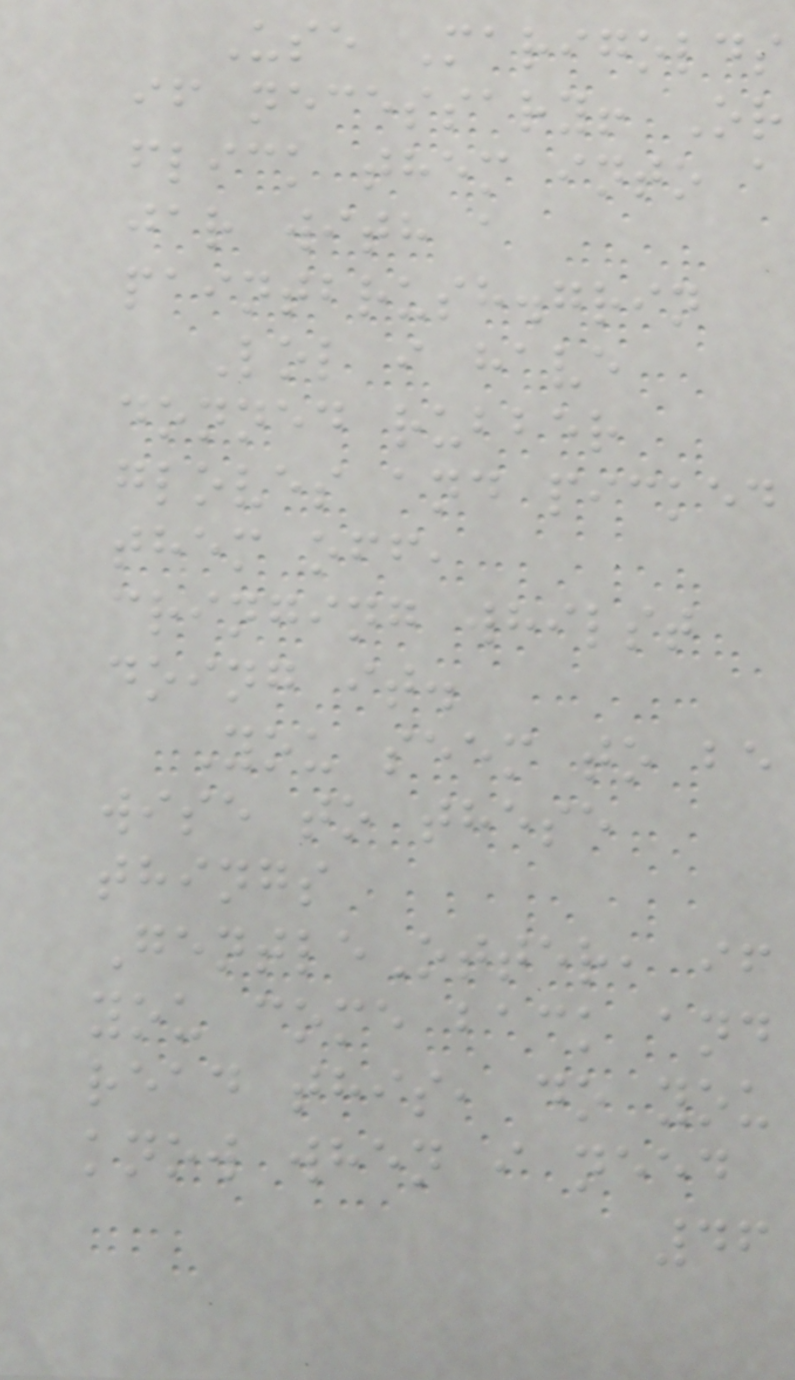Use Marigolds
if necessary! Or
flick them into a
jar with a
paintbrush.grin
Lol i have
donned rubber
gloves and picked
them off,
cringing whilst
doing it.
You seem to be
wise to these
things
GentleOtter, if
you come back and
read this, do you
know when i need
46
